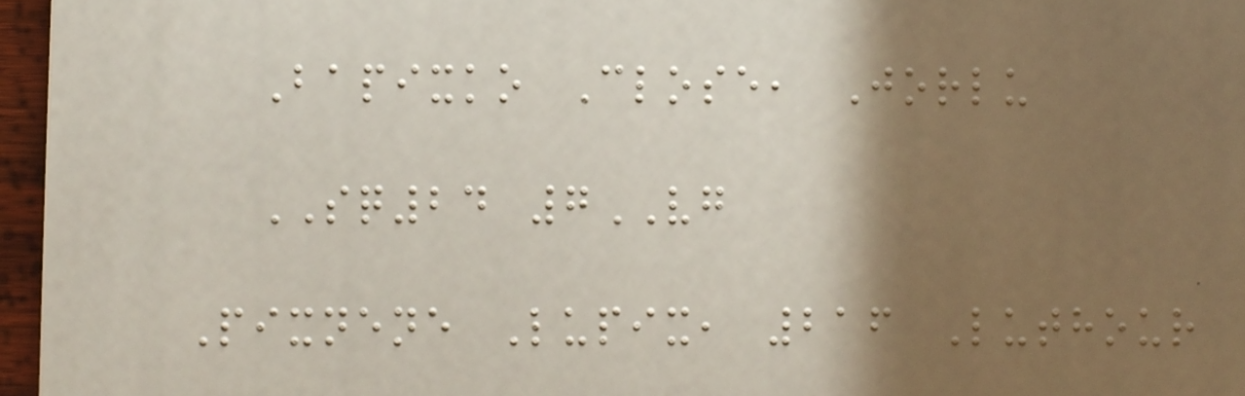Bapixko Close, Jorlu
SQ24 7VG
Pixnene Lupix, 216 Luthour
